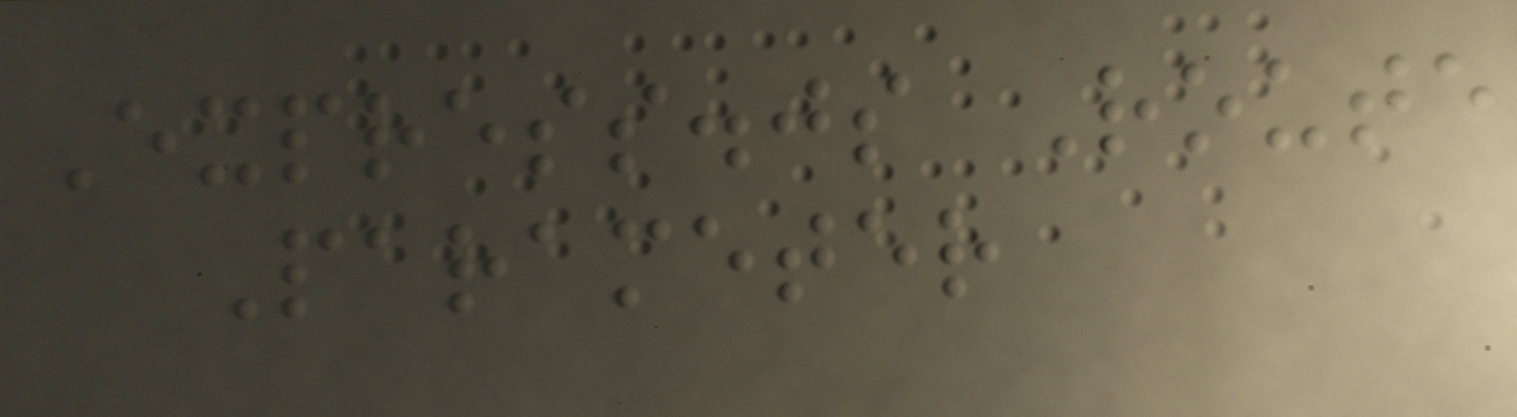Express.js Route
Parameter
